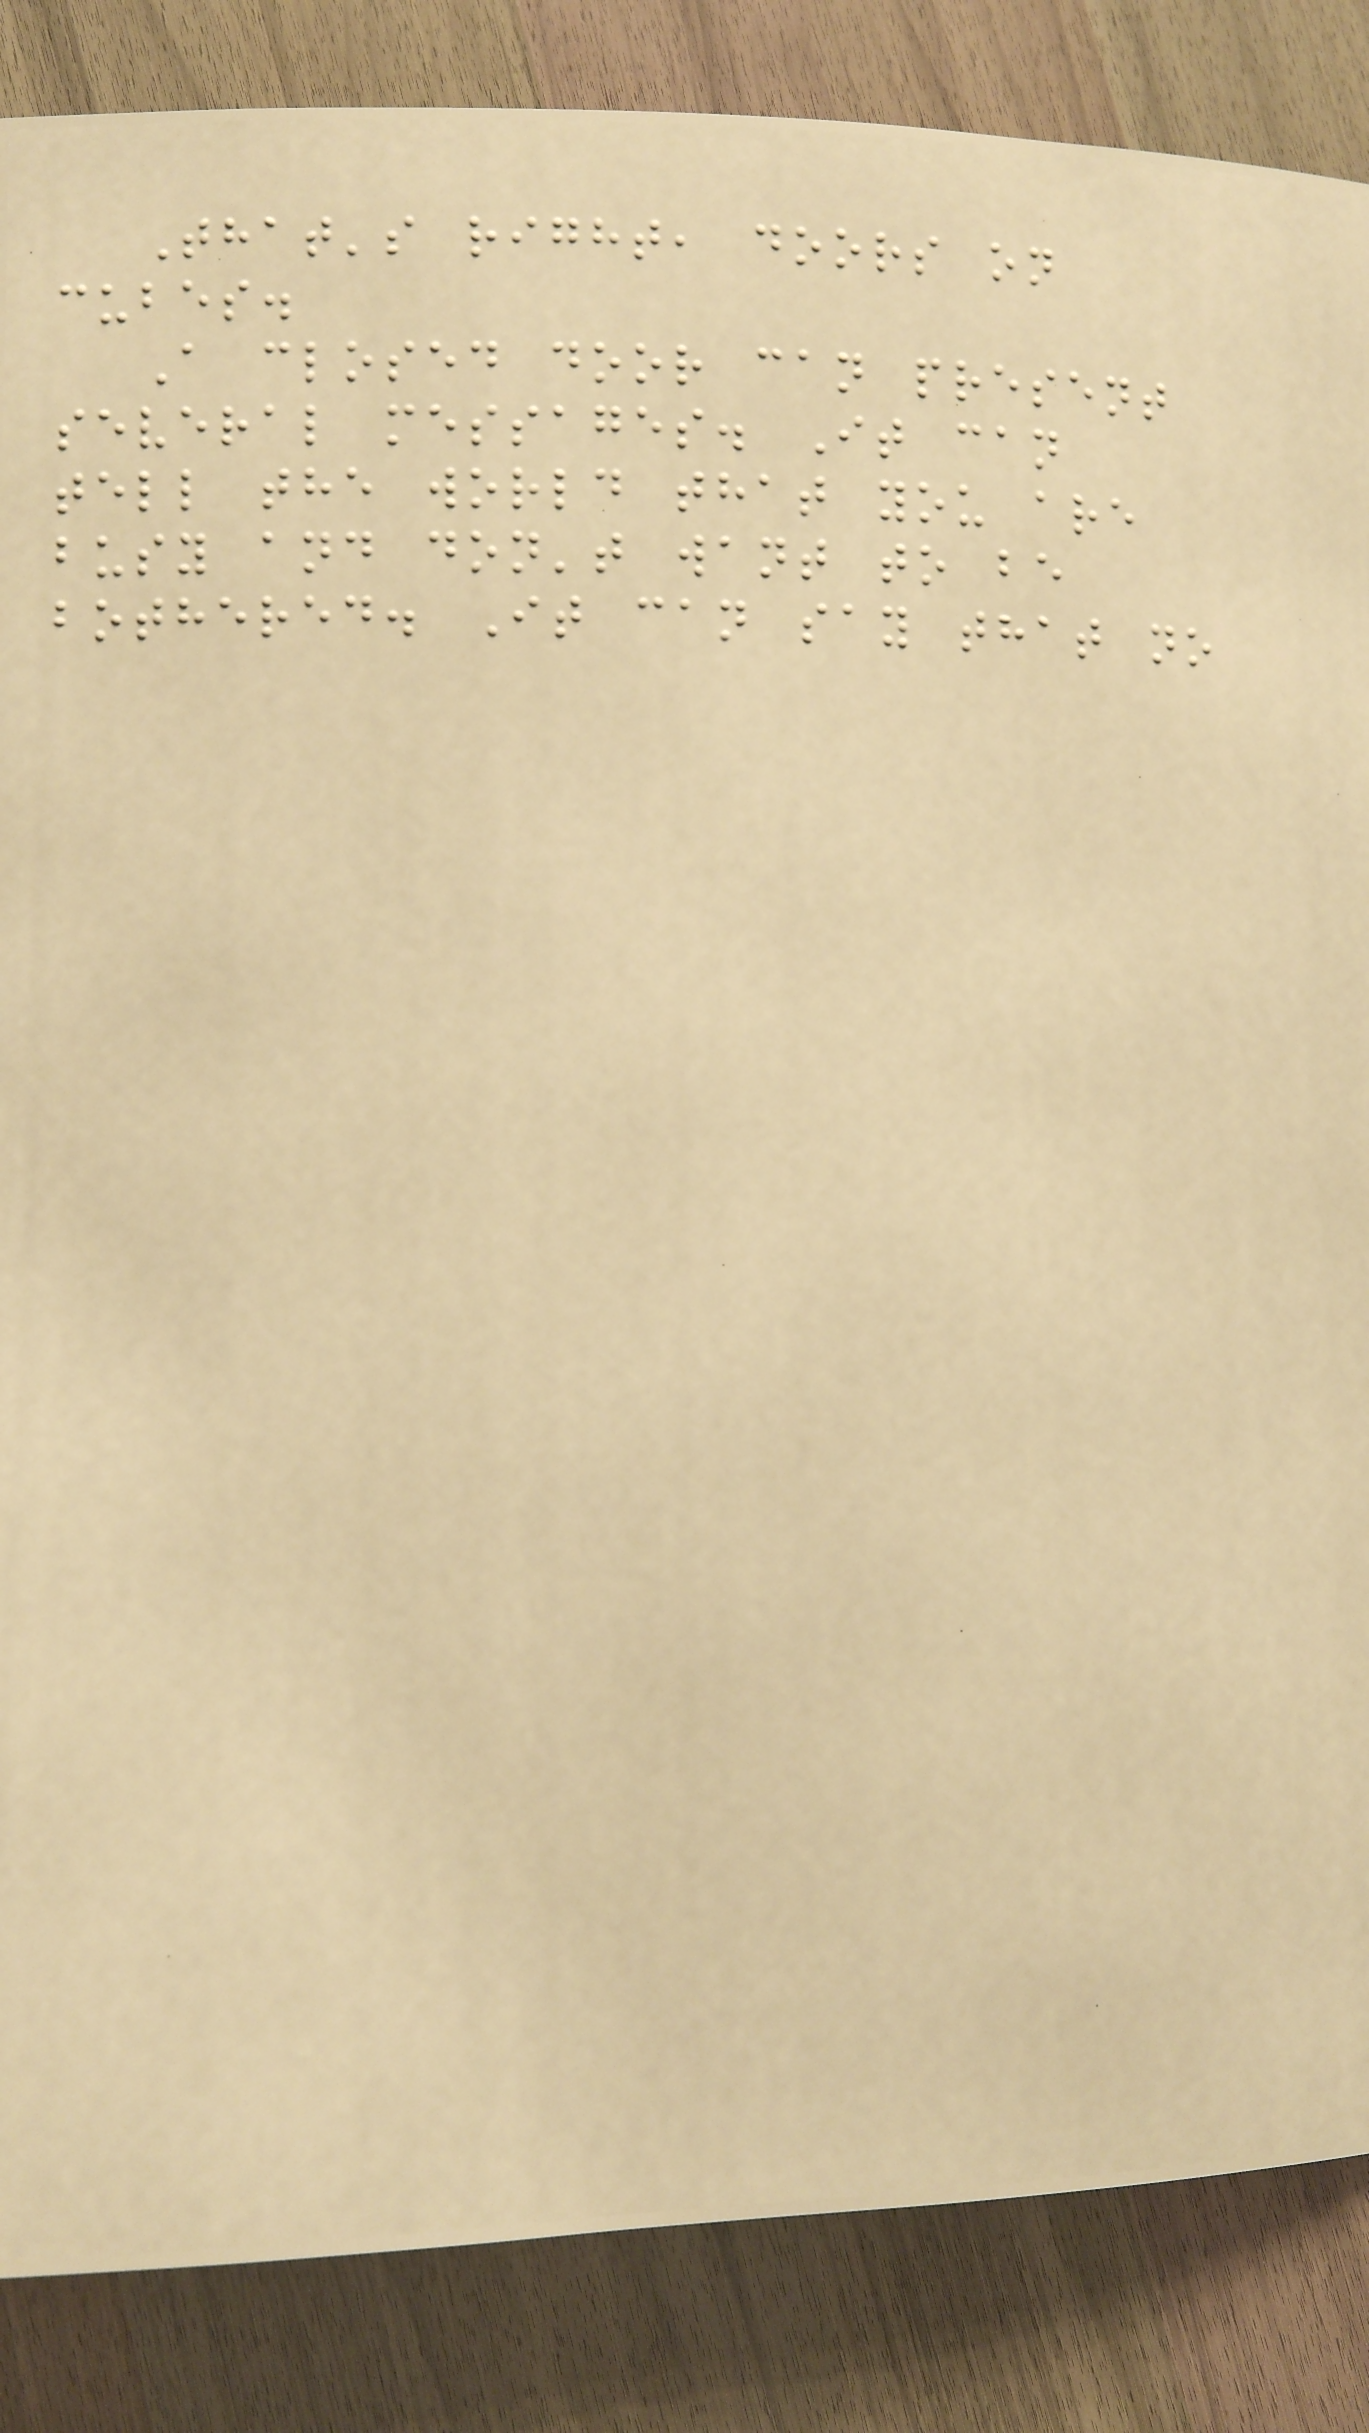That's right, doors on
cubes.
A closed door can present
several messages. It can
tell the world that you are
busy and don't want to be
bothered. It can say that no
